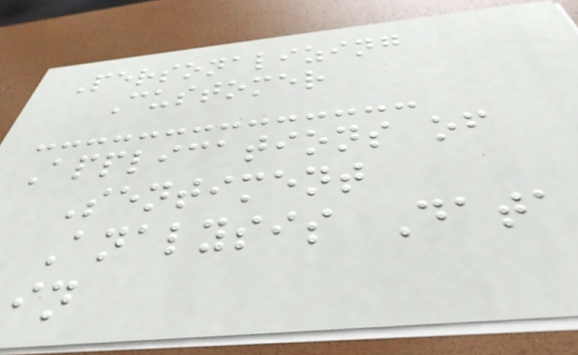Personalizing
Customer
Applications of
Sentiment
Analysis Data
in
